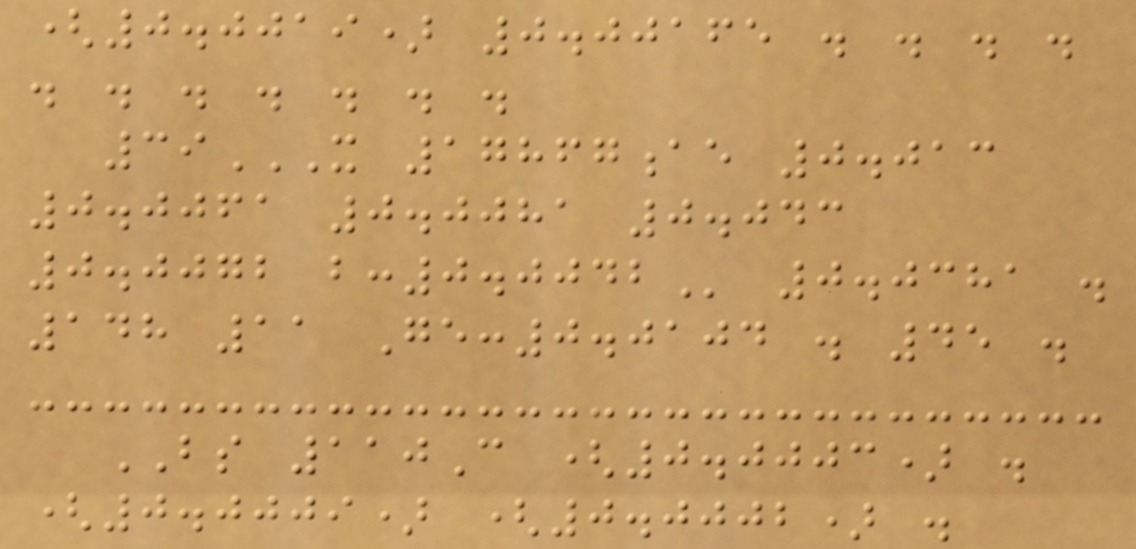(0.0019) 0.00165 . . . .
. . . . . . .
39X 17867AE 0.013
0.0061 0.0081 0.043
0.0072 B:0.0042 0.0381 .
148 11 Ge:0.0104 . 45 .
BS 110C (0.0003) .
(0.0009) (0.0002) .
